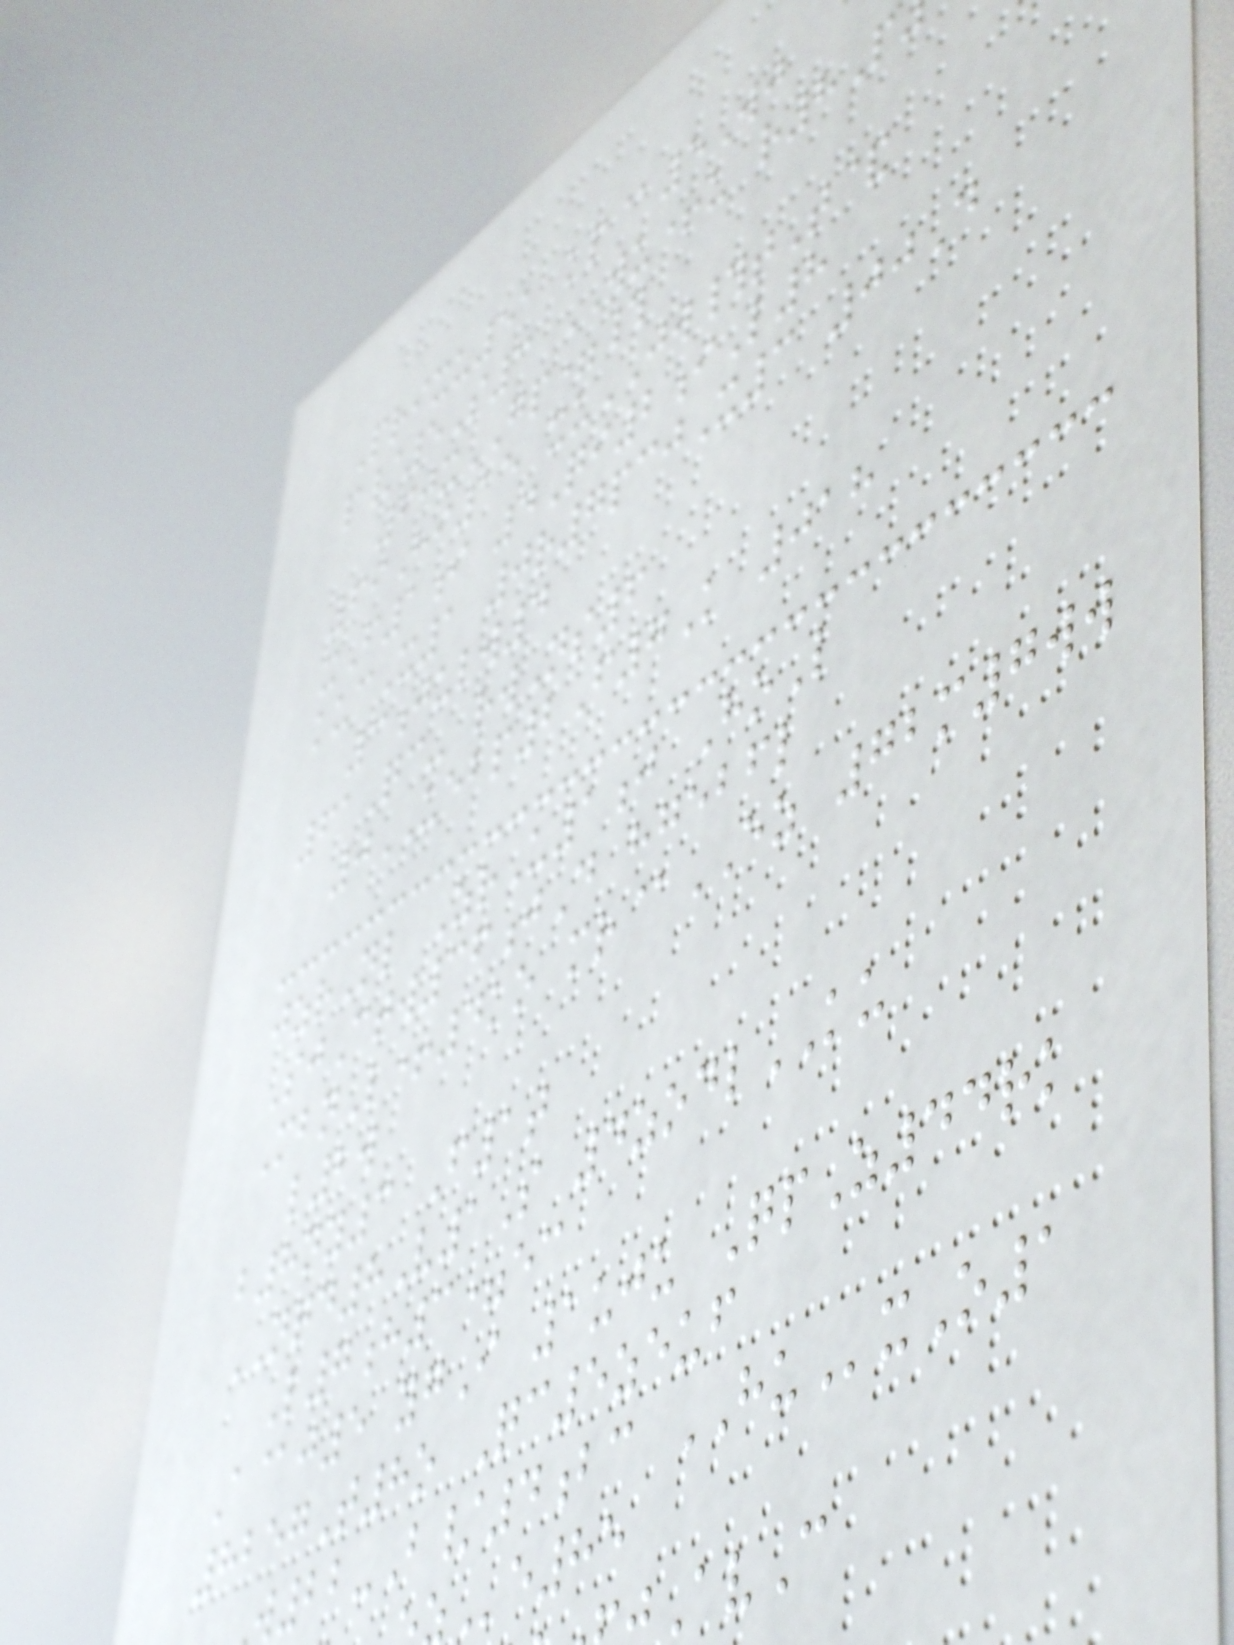Prixu51 kp@5Wj
p/5S3 WU+u r8P
60xGP=#
69Hi15 xuJW#tT&
xF1i 4Qi2iL8
kucX1 0r7pcjX3 00D
3julw4
61Qc- rwNs6
0UEBP2F7K 018
jzrNl ZrU1j HoL
SjCtw36jD hgebfl
MbnL+4ko mr@EZ 72m7ww
l2w
b8ny3 F1t
NQD8V1S 4zodlKU
L7h3=ec
A@j5 ygI 1uju QpZ44rk
8257T8o Qc5zeuf
22-B/4bc HUxO1
